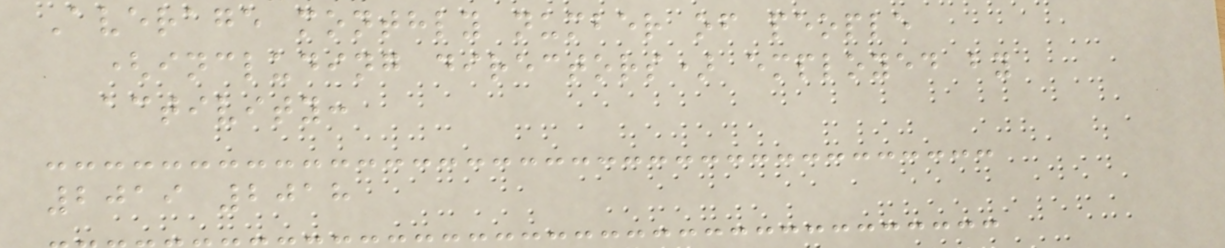Average monthly number of people
(including directors) employed by
activity:
2019 2018
